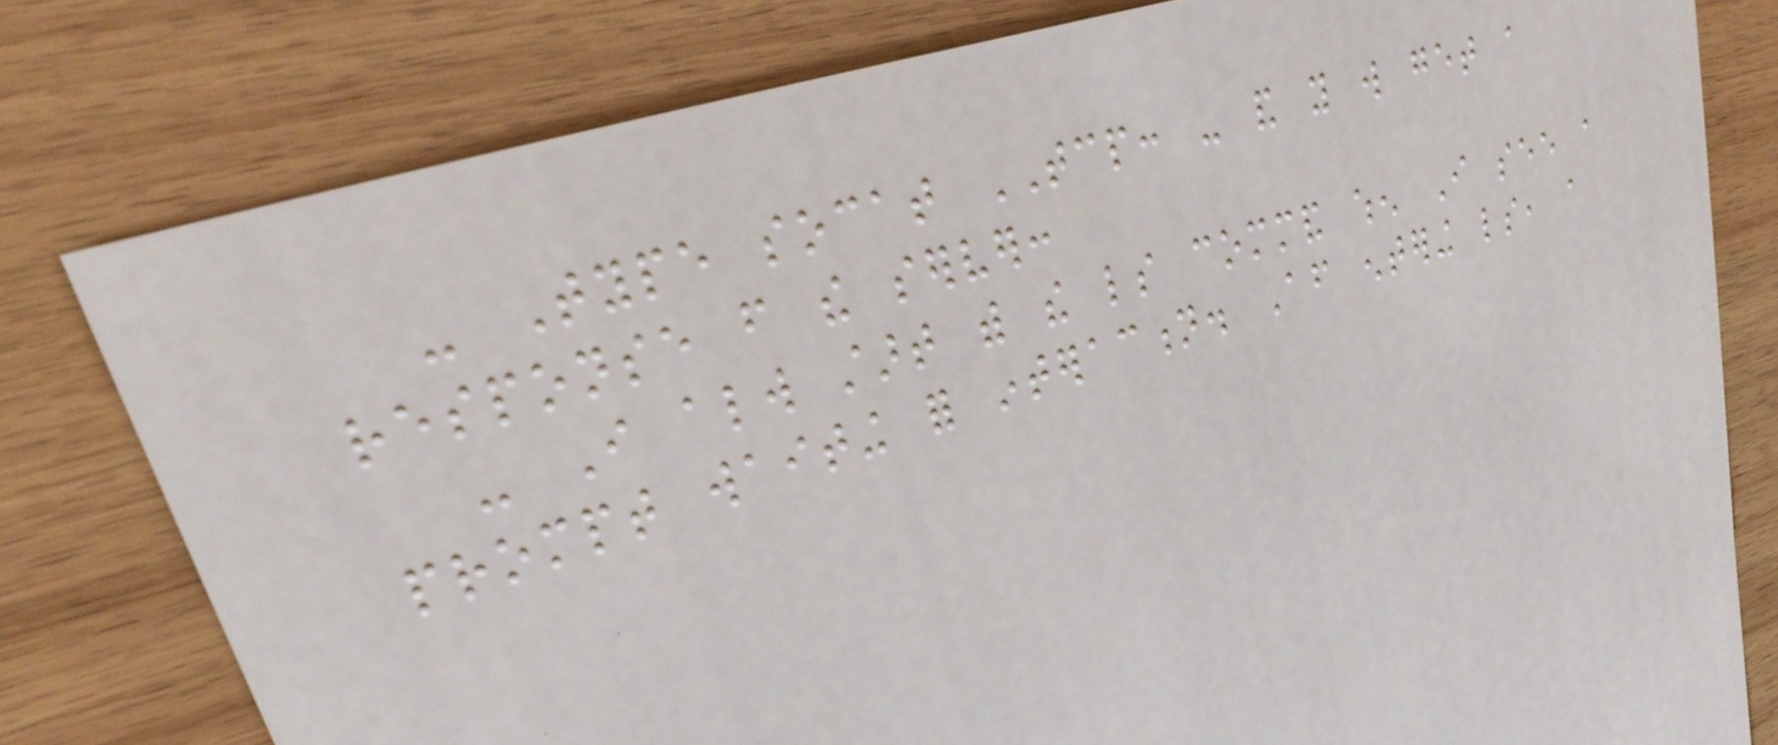- Type socat TCP: - and you will get a
response from the server:
- I always start with the ls command when I see a
prompt waiting for interaction. After entering ls, a
